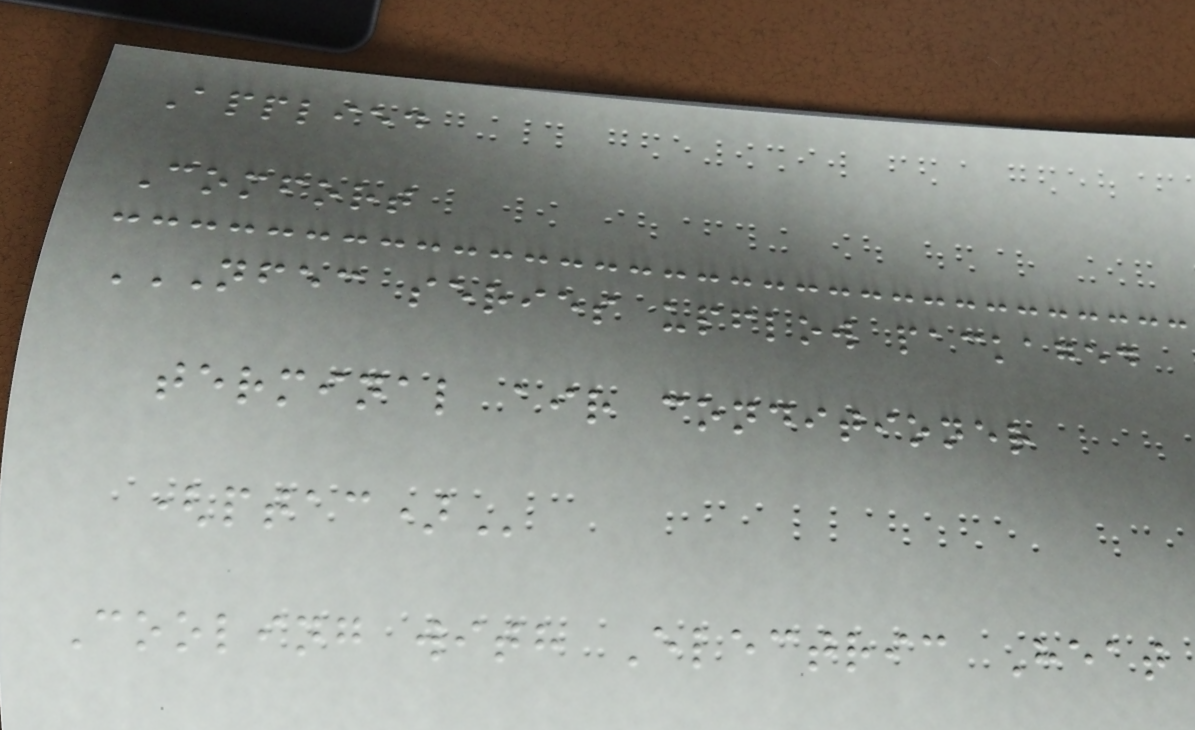Applied
Comfort
NFEC SERIES UPFLOW PACKAGED
TERMINAL AIR CONDITIONER
(PTAC)
Cooling with Electric Heat
